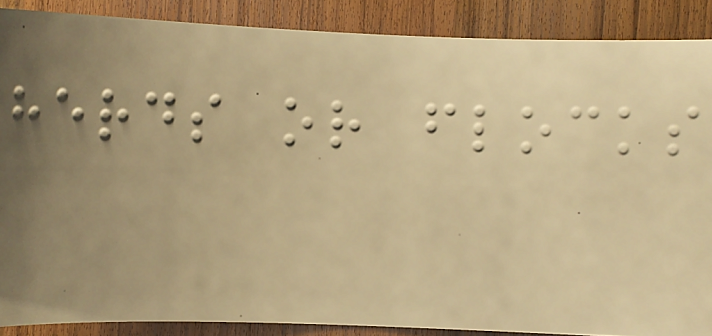herds or flocks
